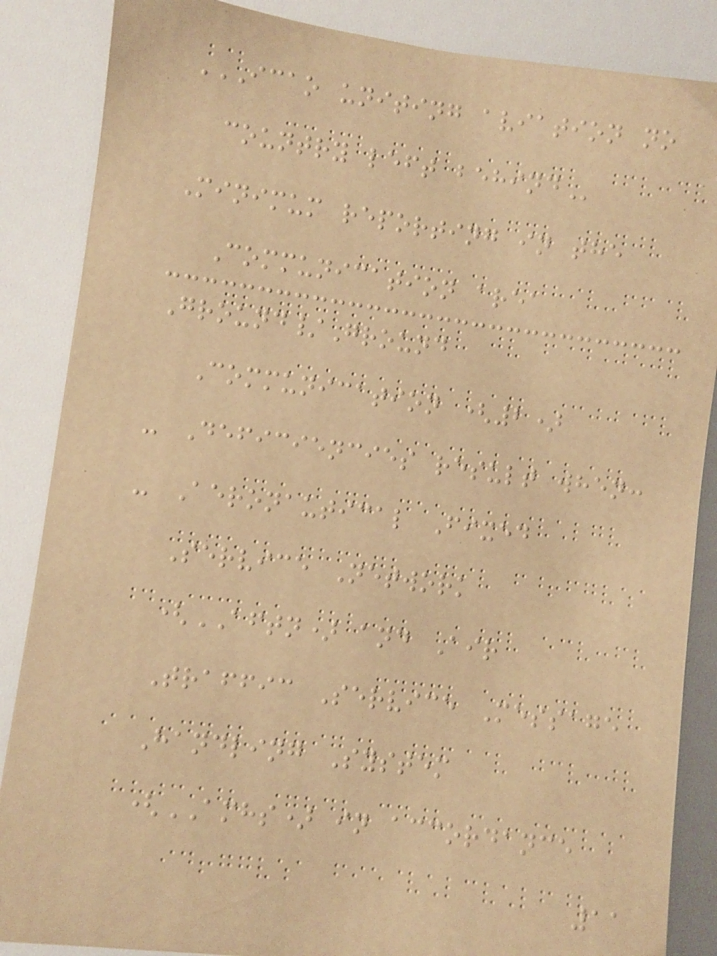ICAO UNITING AVIATION NO
COUNTRY LEFT BEHIND
Minimum reporting in the
Communication area
Ground/Ground
Communication (2)
- Deficiencies result when:
- Aeronautical Fixed
Service Network
(AFTN) and Air
Traffic Service Message
Handling System
(AMHS) in accordance
11
